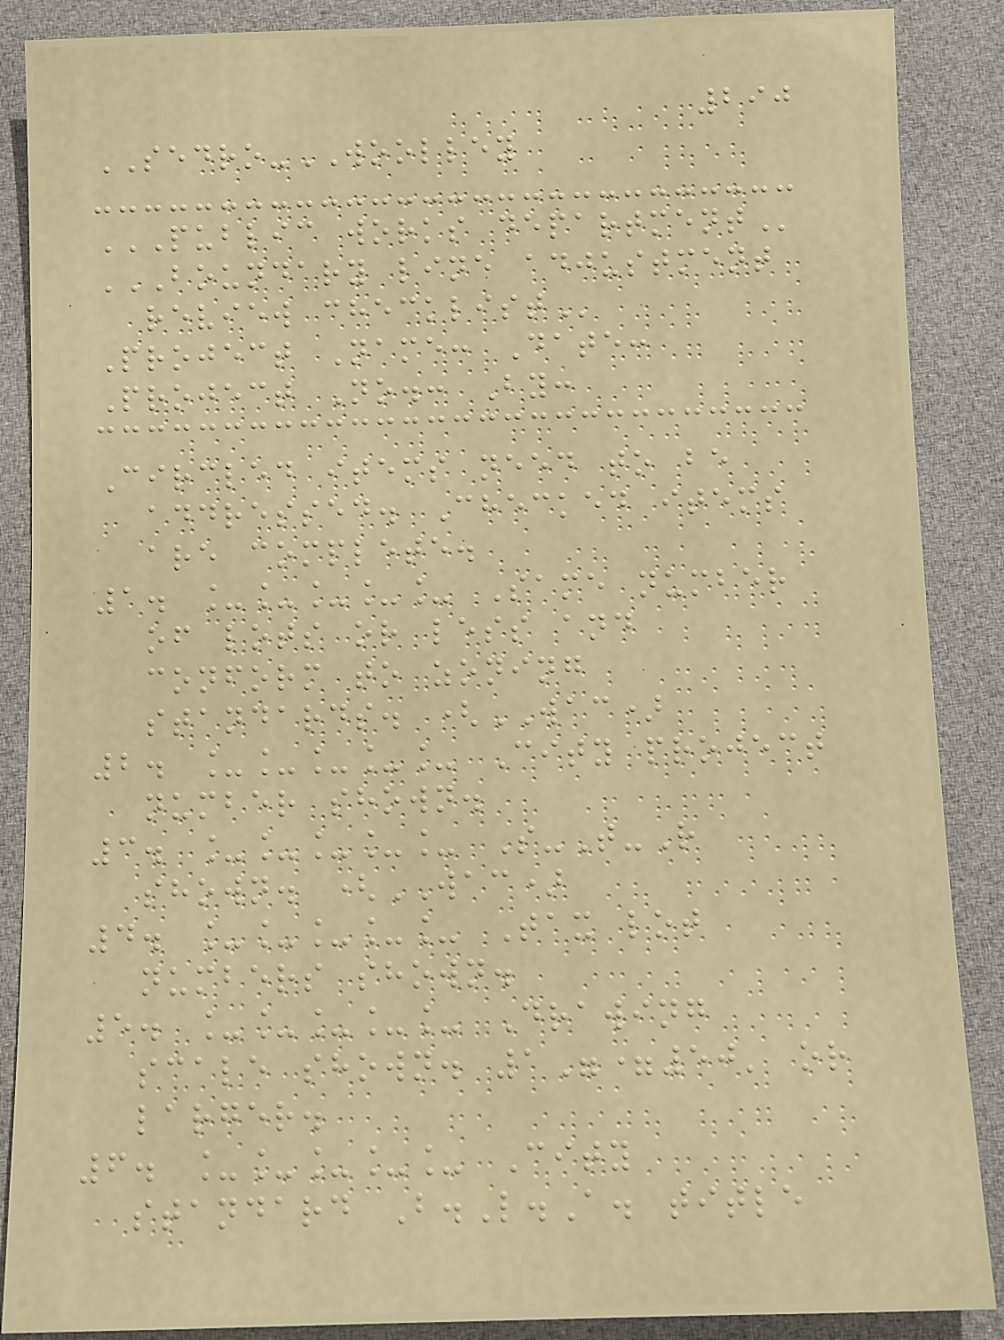290
SEDRO-WOOLLEY
PUBLIC WORKS DEPARTMENT
BOUNDARY LINE ADJUSTMENT
REVIEW CHECKLIST
Project Name: Date:
Project No.: By:
Circled items need to be
addressed. Checked items
are complete.
1. _____ Same number
of lots or less and
conform to zoning
standards. (WAC)
2. _____ City project
number shown.
3. _____ S-T-R
shown. (WAC)
4. _____ Tax lot
numbers shown.
5. _____ Drawing
scale shown. 1"=50' or
larger.
6. _____ City
standard B.L.A. title
